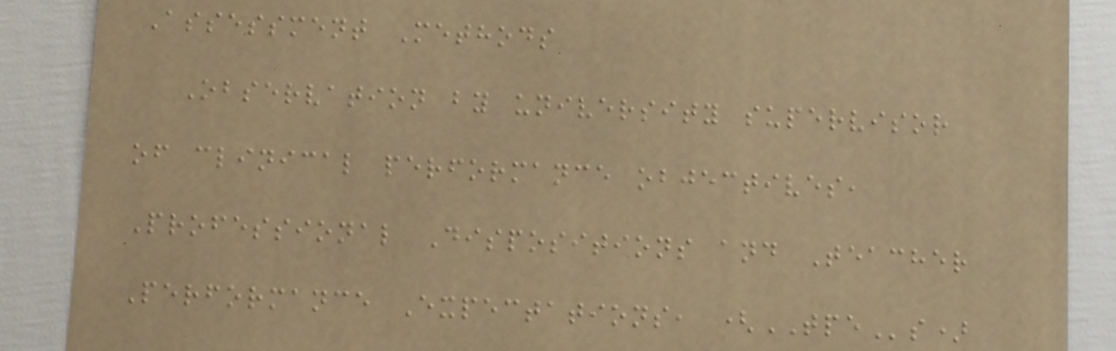Assessment Methods
Observation by university supervisor
of clinical performance objectives,
Professional Dispositions and Teacher
Performance Expectations, (TPEs)
